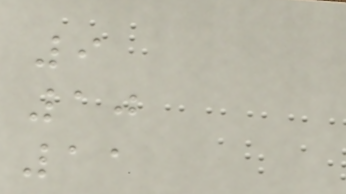9
10
11
